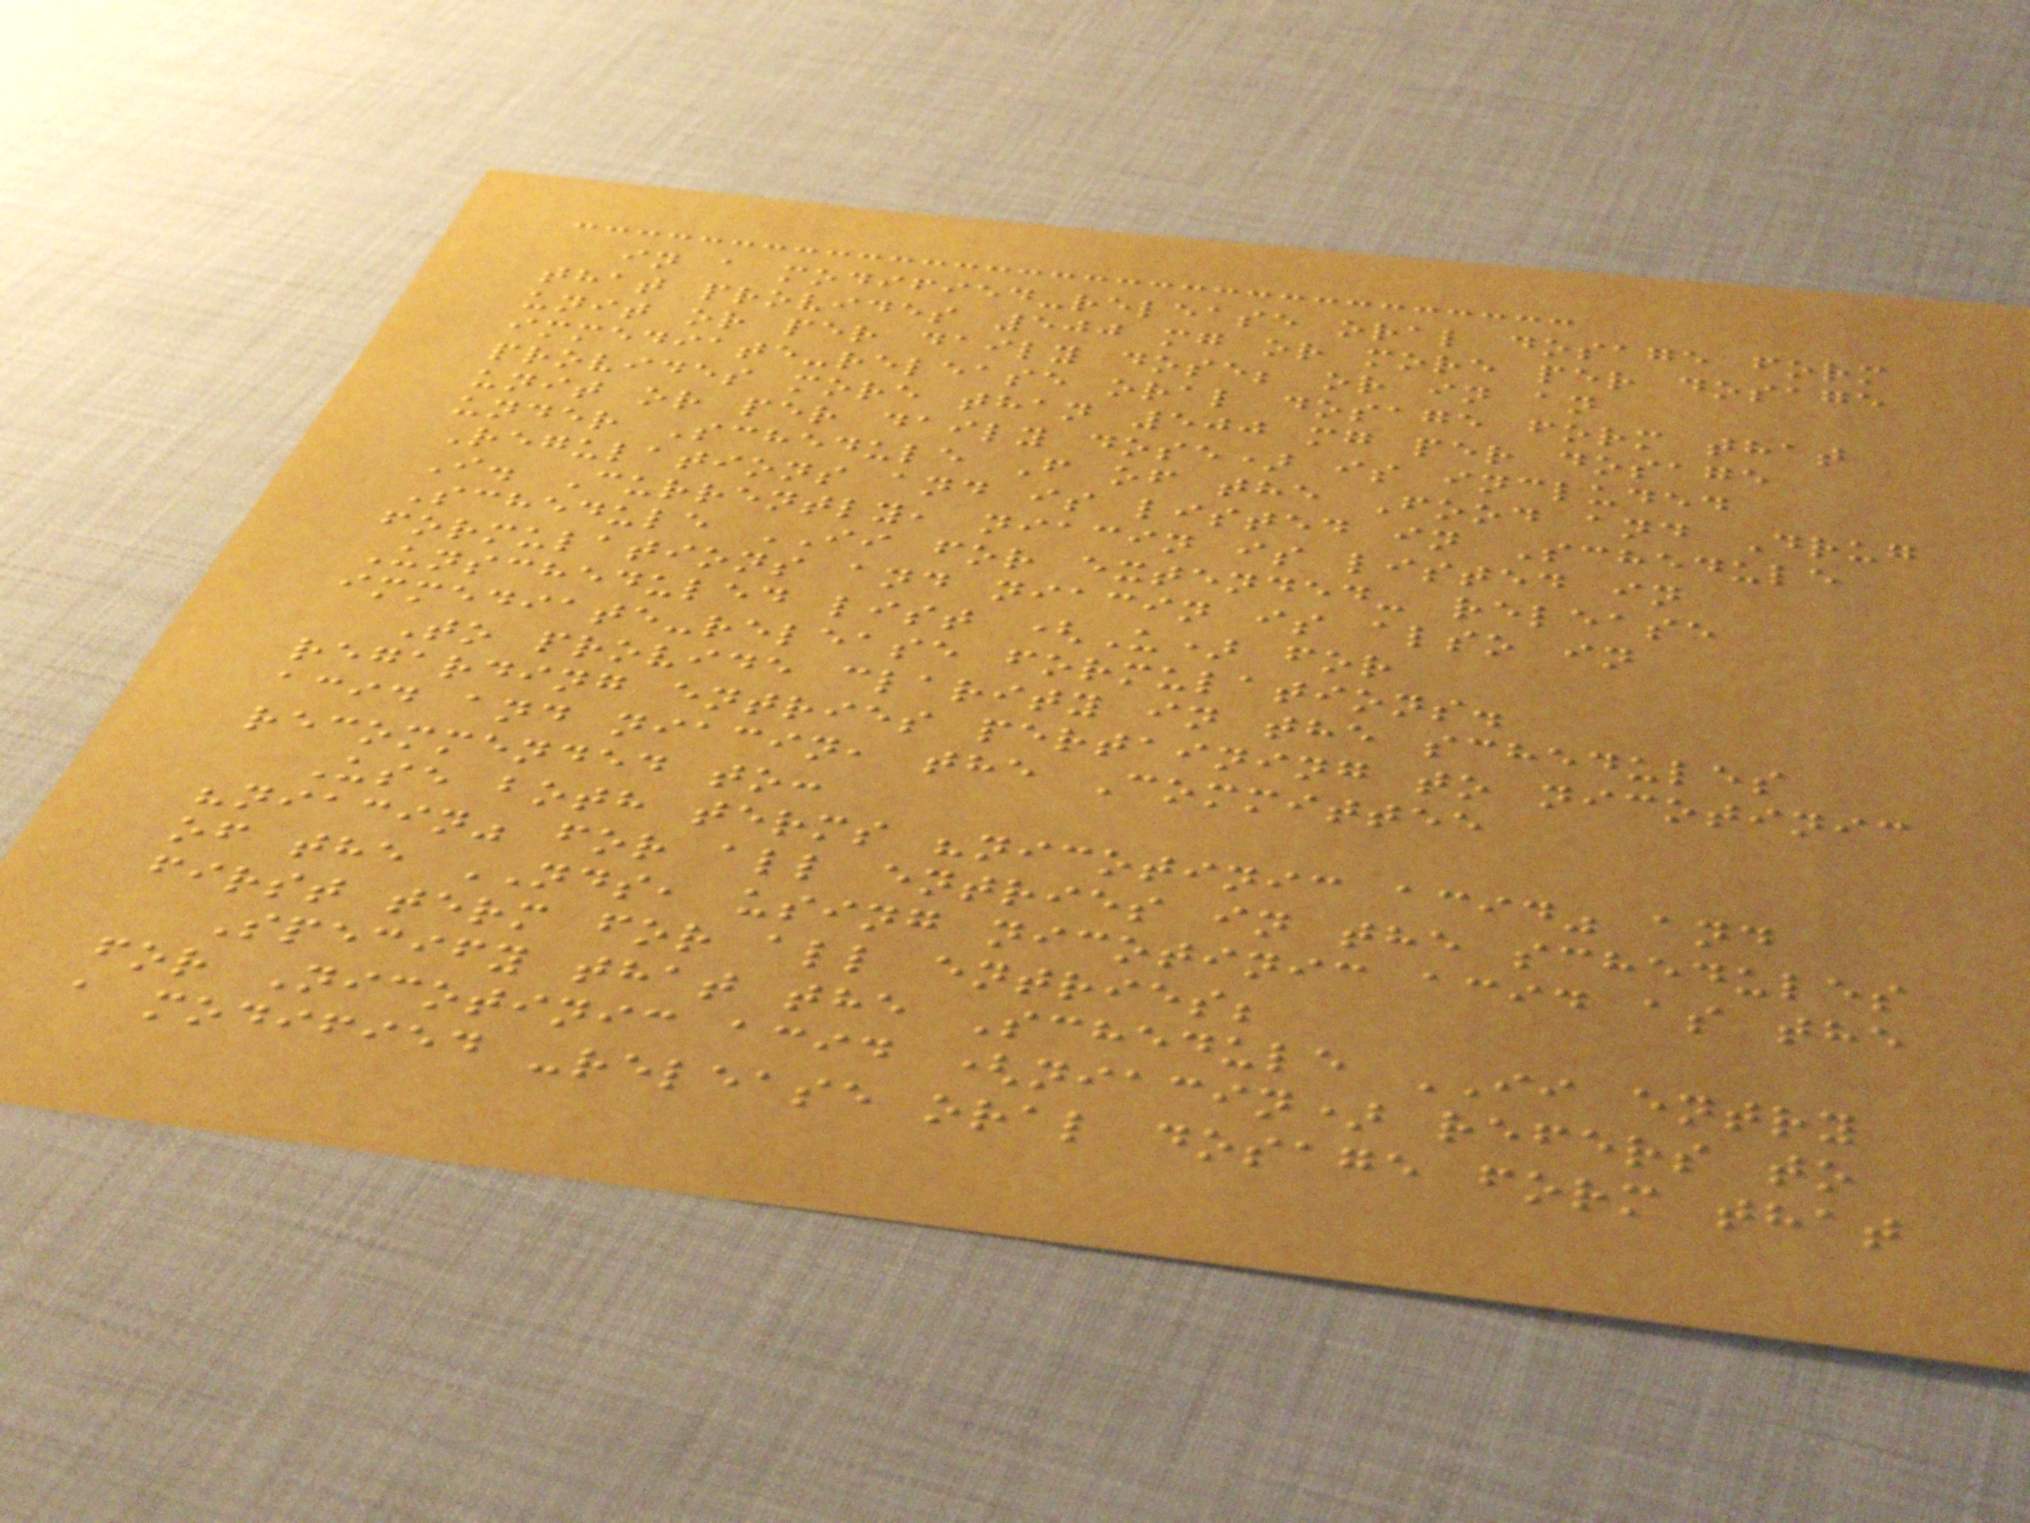in a modified-release oral dosage form
that provides 500 mg or more per dosage
unit or per daily dose; or in an
immediate-release oral dosage form that
provides more than 500 mg per dosage
unit or per daily dose) is included
under Schedule F of the Food and Drug
Regulations and is listed in Schedule
I. Currently, niacin is listed in
Schedule II for extended- release
formulations and niacin is also in
Unscheduled list (U) for
immediate-release formulations.
To provide clarity in the schedules
regarding entries pertaining to nicotinic
acid and niacin, the Committee
recommended to:
Use both terms "nicotinic acid" and
"niacin" for all entries in the schedules
of the NDS, using nicotinic acid as the
first term for all entries;
Specify that the Schedule II entry
for Nicotinic acid (niacin) refers to
a modified -release oral dosage form that
